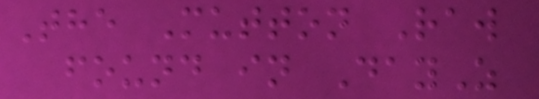The Mutton Raw
found in DayZ
